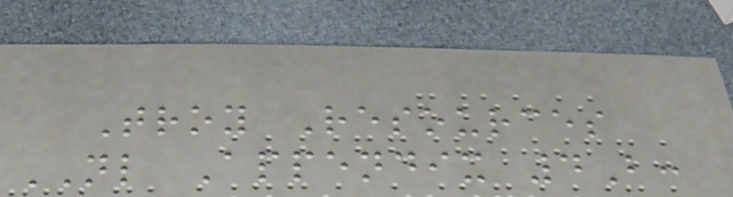Troy Resources
NL Appendix 4B:
